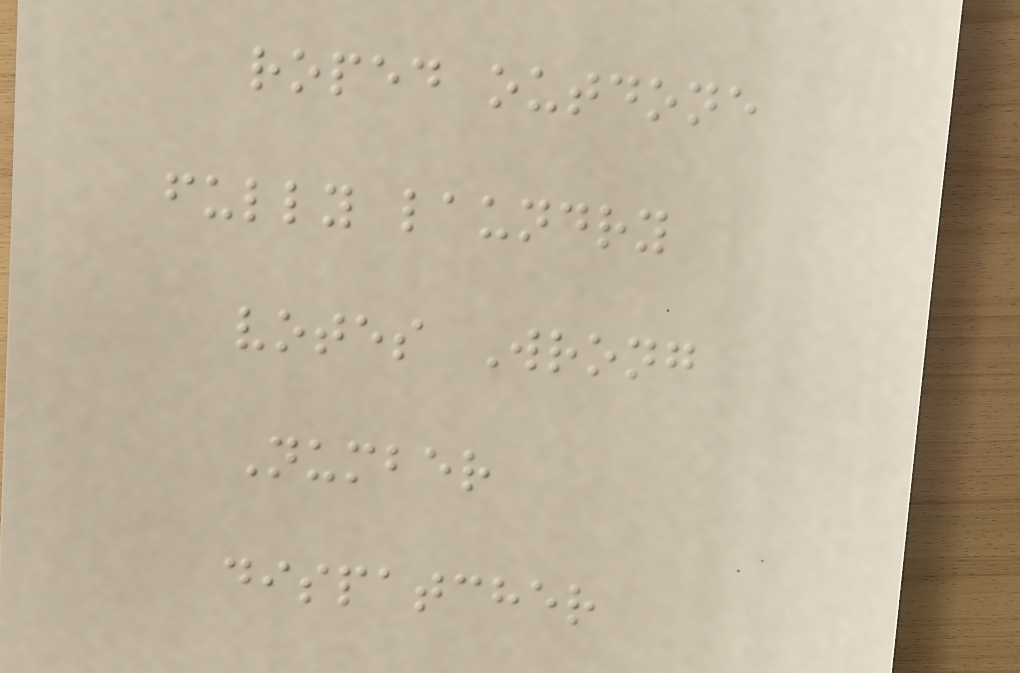roped outdone
fully laundry
votes Wrong
Number
dispatcher
